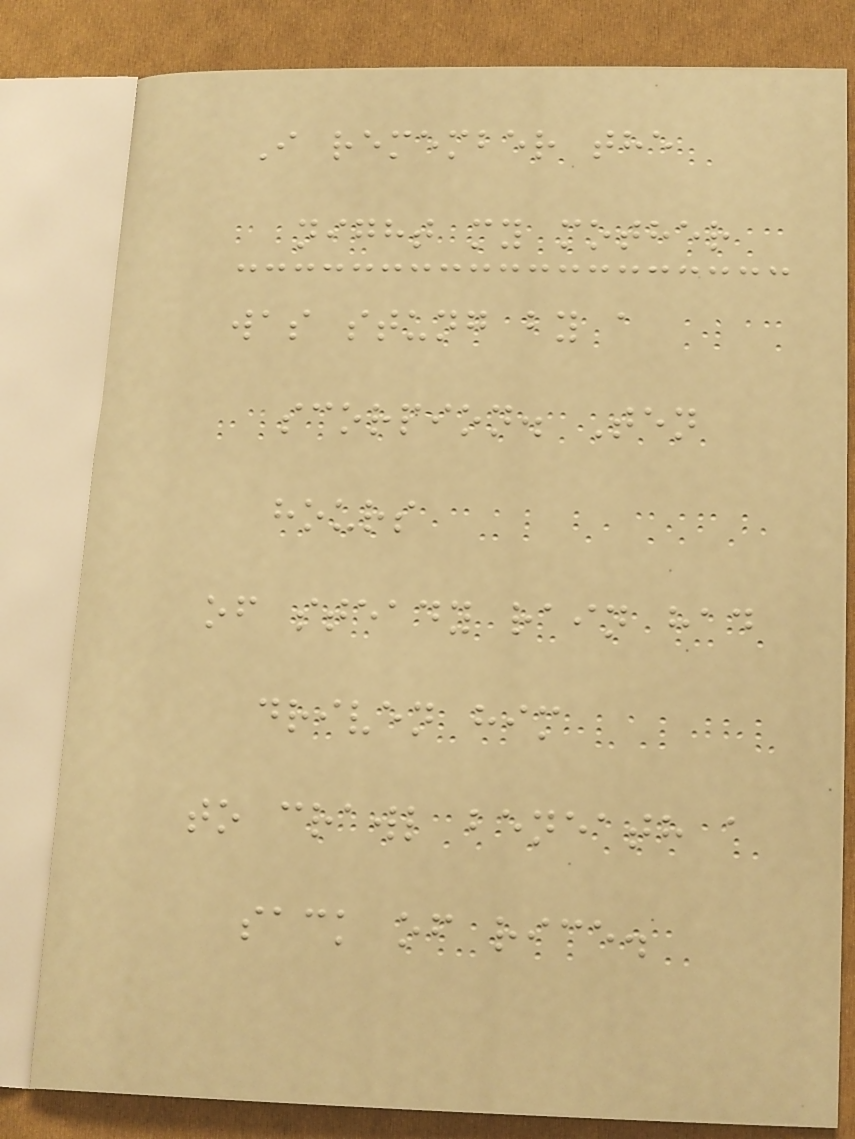I remember the
night my mother
was stung by a
scorpion. Ten
hours
of steady rain had
driven him
to crawl beneath a
sack of rice.
